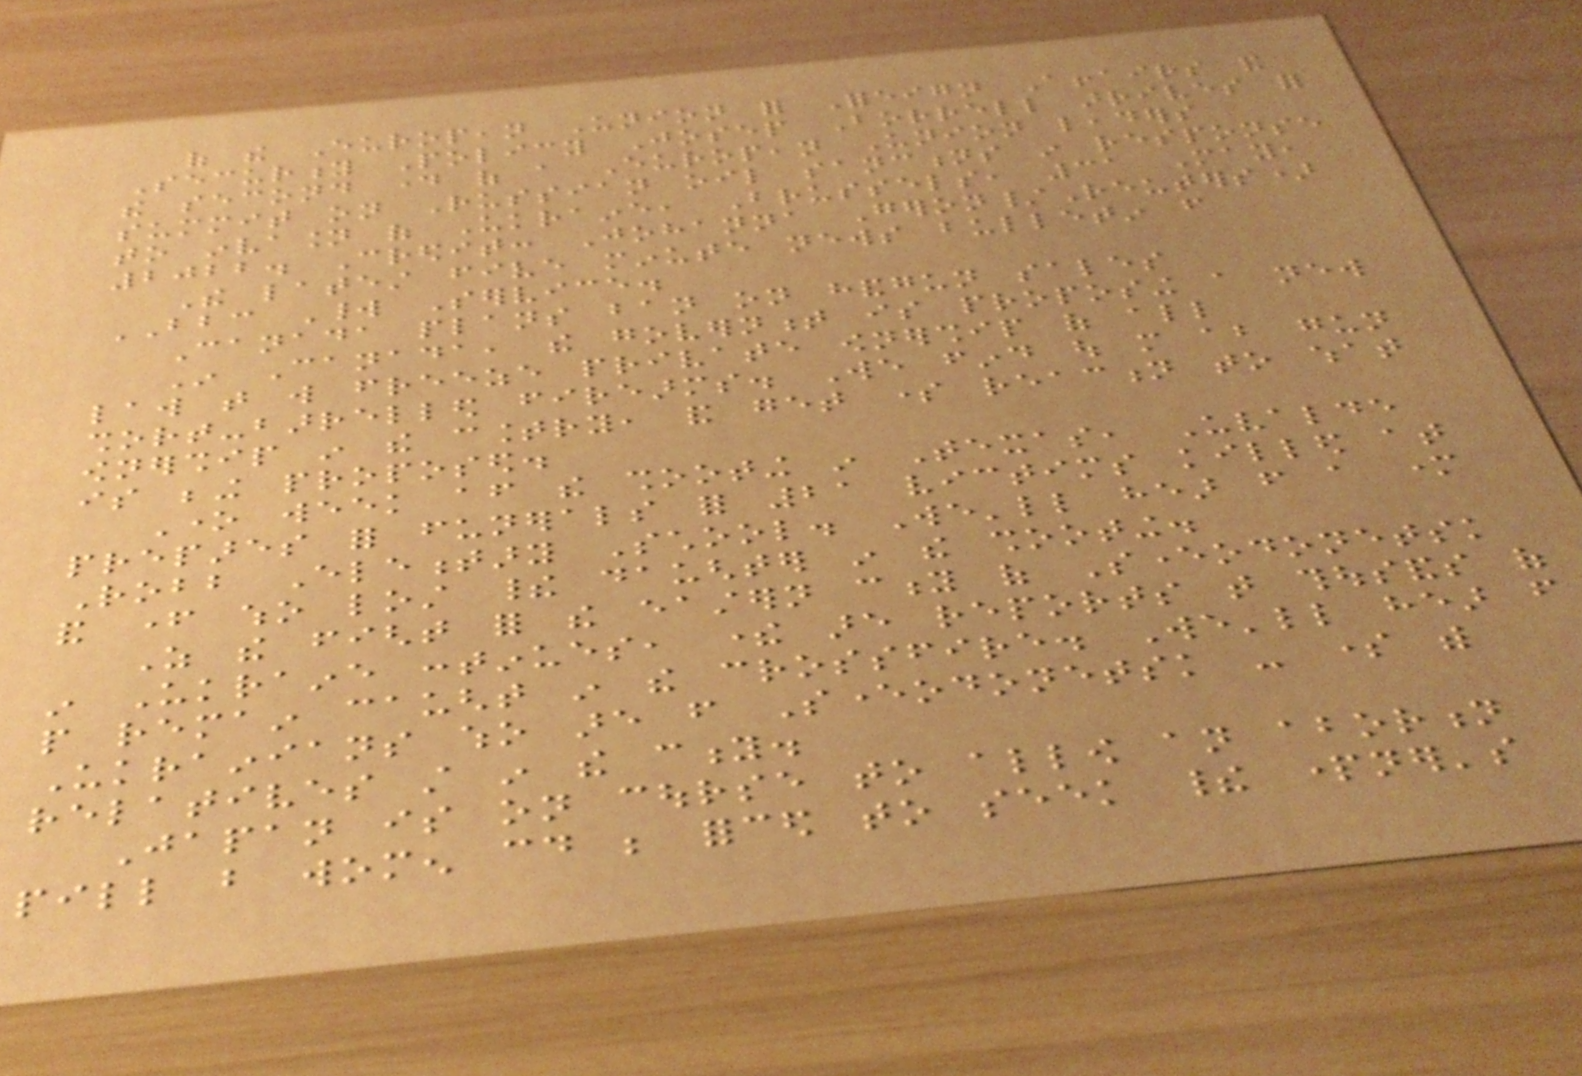of the European Union for Foreign Affairs and
Security Policy Josep Borrell arrives for
the second day of a European Union leaders
summit on Russian oil sanctions in response
to invasion of Ukraine, Brussels, 31 May,
2022. Credit: Johanna Geron/Reuters)
The latest five minute news bulletin from
BBC World Service.
Canada plans ban on handgun sales
In Canada, the government is proposing a new
law that will freeze private ownership of all
short-barrelled firearms. We find out more about gun
ownership in the country, and get some reaction to what
is being proposed.
One week after the shooting in Texas, Uvalde
prepares for funerals for 21 victims killed at
Robb Elementary School. We'll hear from a mother
and father who lost their daughter in the shooting.
As the fight for the eastern city of Severodonetsk
in Ukraine continues, there are reports that thousands of
people remain caught in the crossfire. We'll hear from
Ukrainians who are from Severodonetsk - some with
relatives still in the city.
Japan is on course to allow an abortion
pill but women could be forced to seek their partner's
